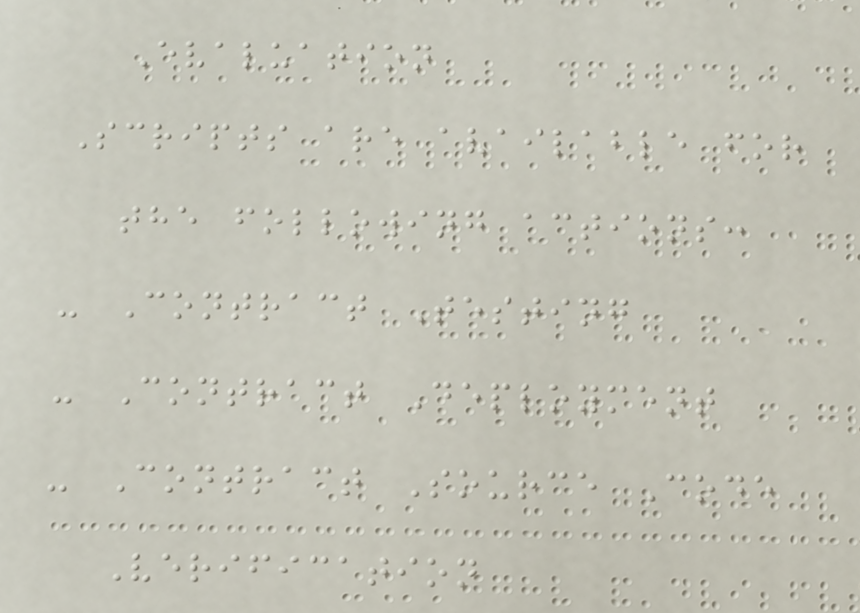Evaluation
Scripts are available for
the following actions:
- Contract Testing
- Contract Deployment
- Contract Source Code
Verification
